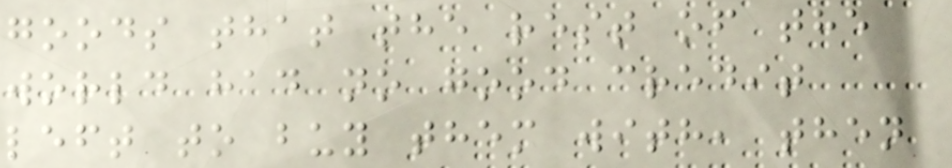goods that the rest of the
world had no good credit
left to buy them with, then
